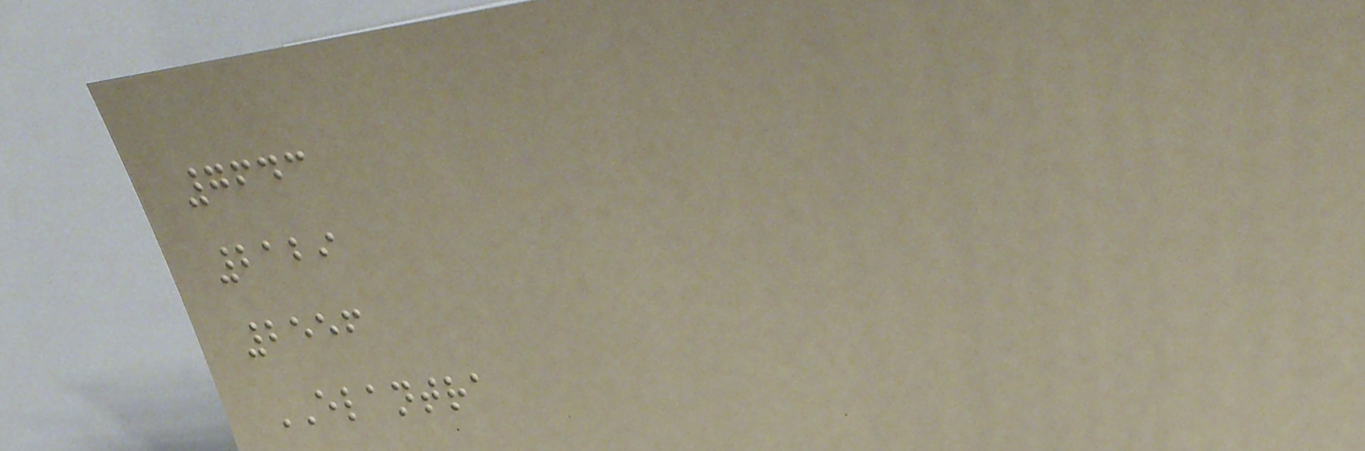7643
2129
2556
ELANTRA
